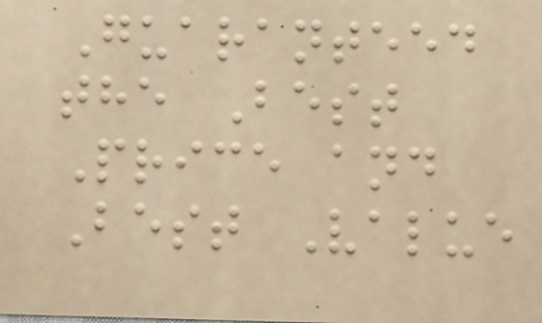Guaranteed
the Best
Price and
Best Value
